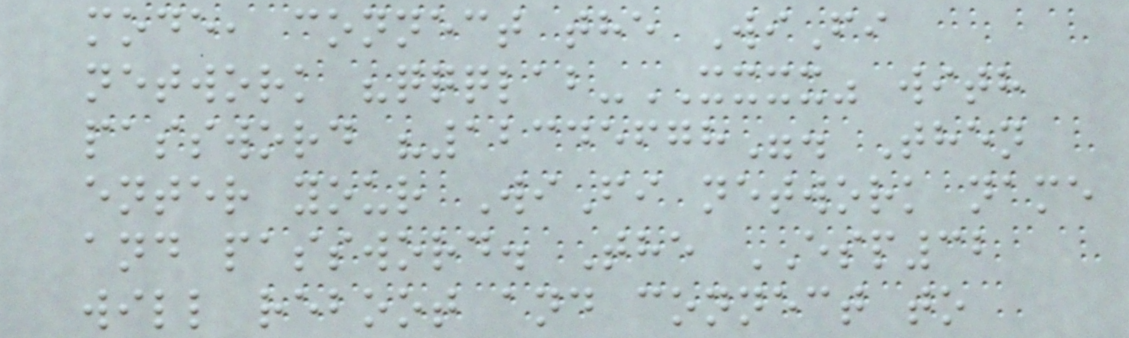mode, connect the WiFi
network "qqqlab-XXXX" with
password "12345678". Then
enter your WiFi network name
and password. The ESP32
will reboot and connect to
